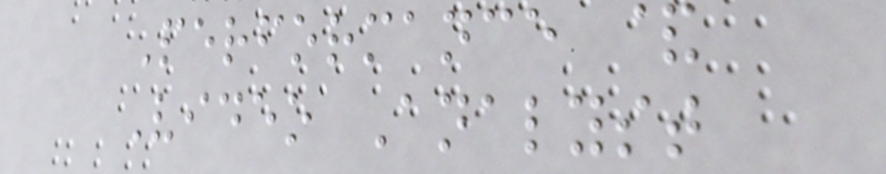Performance &
Video Analyst
